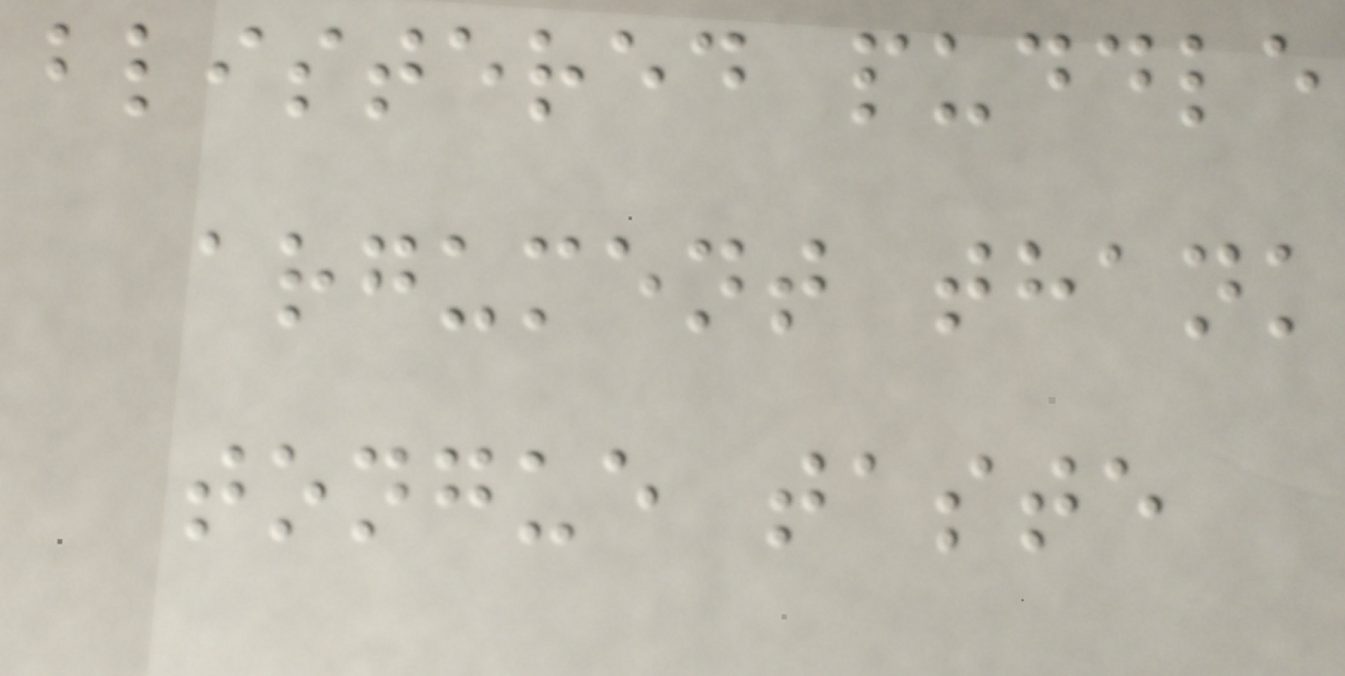blistered puddle
argument thank
tongue taste
